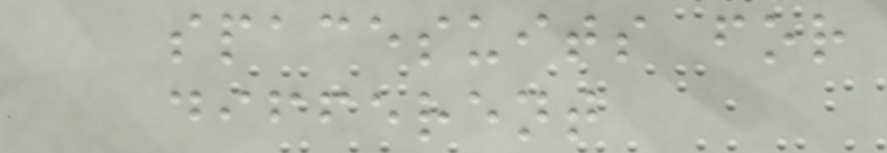spacesuits for
different
